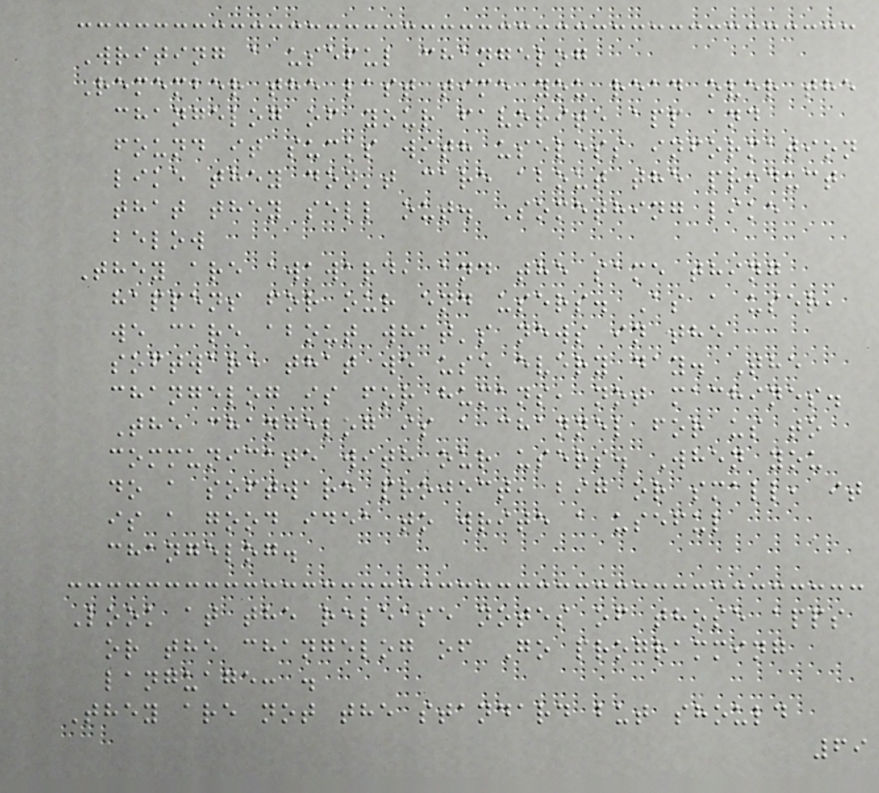Writing a useful changelog
Remember the last time you read over the
changelog of your favorite app and
found it sucks with useless information
like they don't care about the product
that they sell out. Something like
below
They are awkward, and the same thing
happens for our end users. As a user,
we care about what's news in the
software that we use every day. The
changelog is for humans, not machines.
The changelog is a channel for us to
communicate with our users. When you
do a software project, big or small, it
is a good idea to write a useful
changelog.
Look at the release notes of those apps
or the changelog of Go programming
language: .
They are not the standard but should
69
